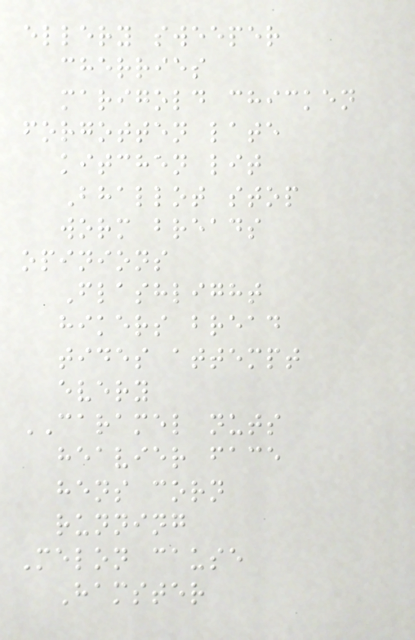ellery sweeper
cherries
marigold chicken
forgotten late
kitchen lit
Bhallot stop
worm breads
opinions
Flashlight
hikers bread
tides attempt
every
CARAMEL nuts
heavier face
hens corn
running
Melon cause
Hamster
